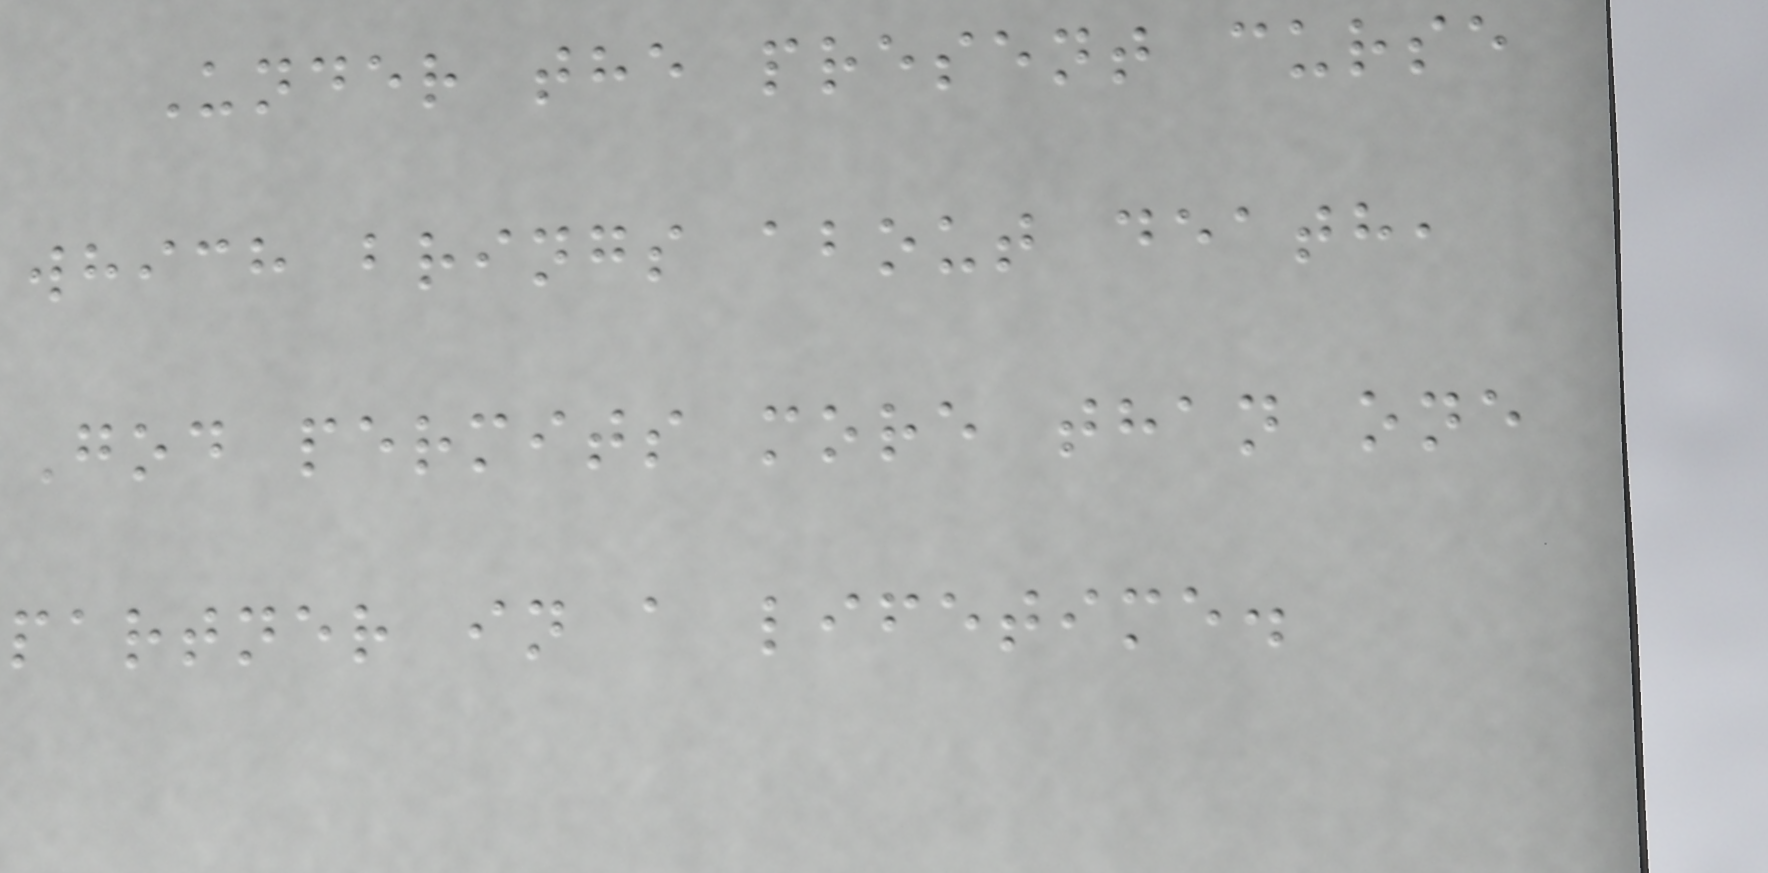Under the present curse
which brings about death,
God permits more than one
partner in a lifetime.
